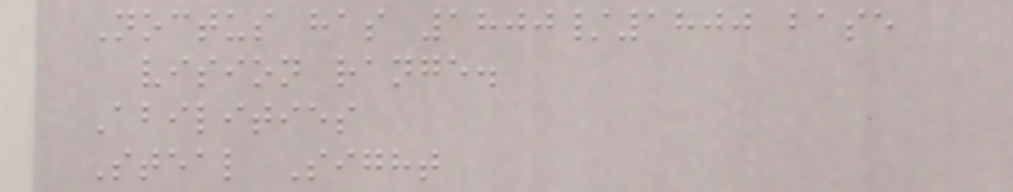Noctus has 1800/1800 base
vision range.
Abilities
Steal Sight
